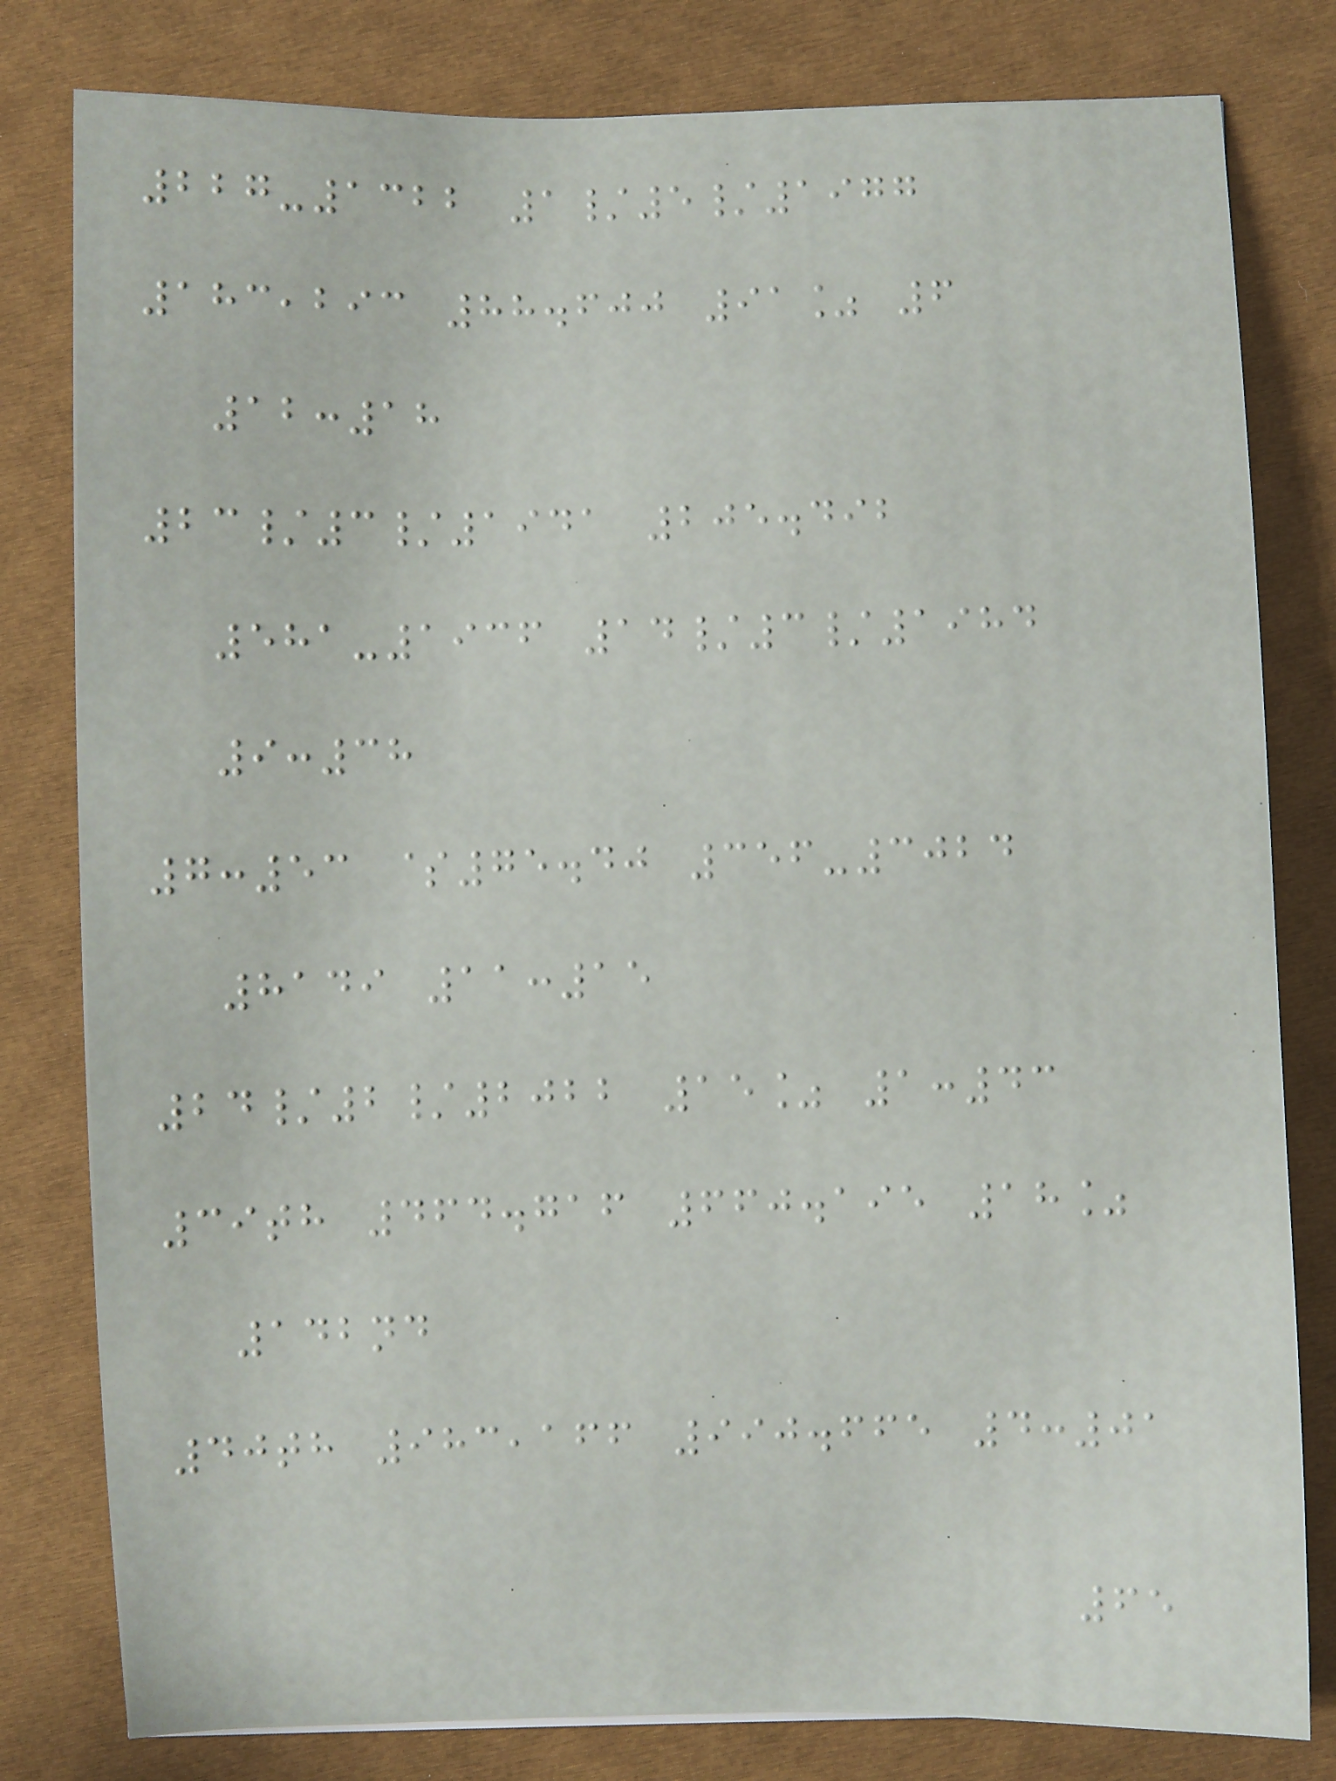227-1322 1/5/1977
183,293 88.600 91% 6
12:18
23/3/1941 205.492
581-1936 14/3/1984
9:38
7:53 $75.40 356-3024
8149 11:15
24/2/2022 15% 1:43
39th 464.716 660.195 18%
142nd
40th 983,166 990.665 4:01
65
